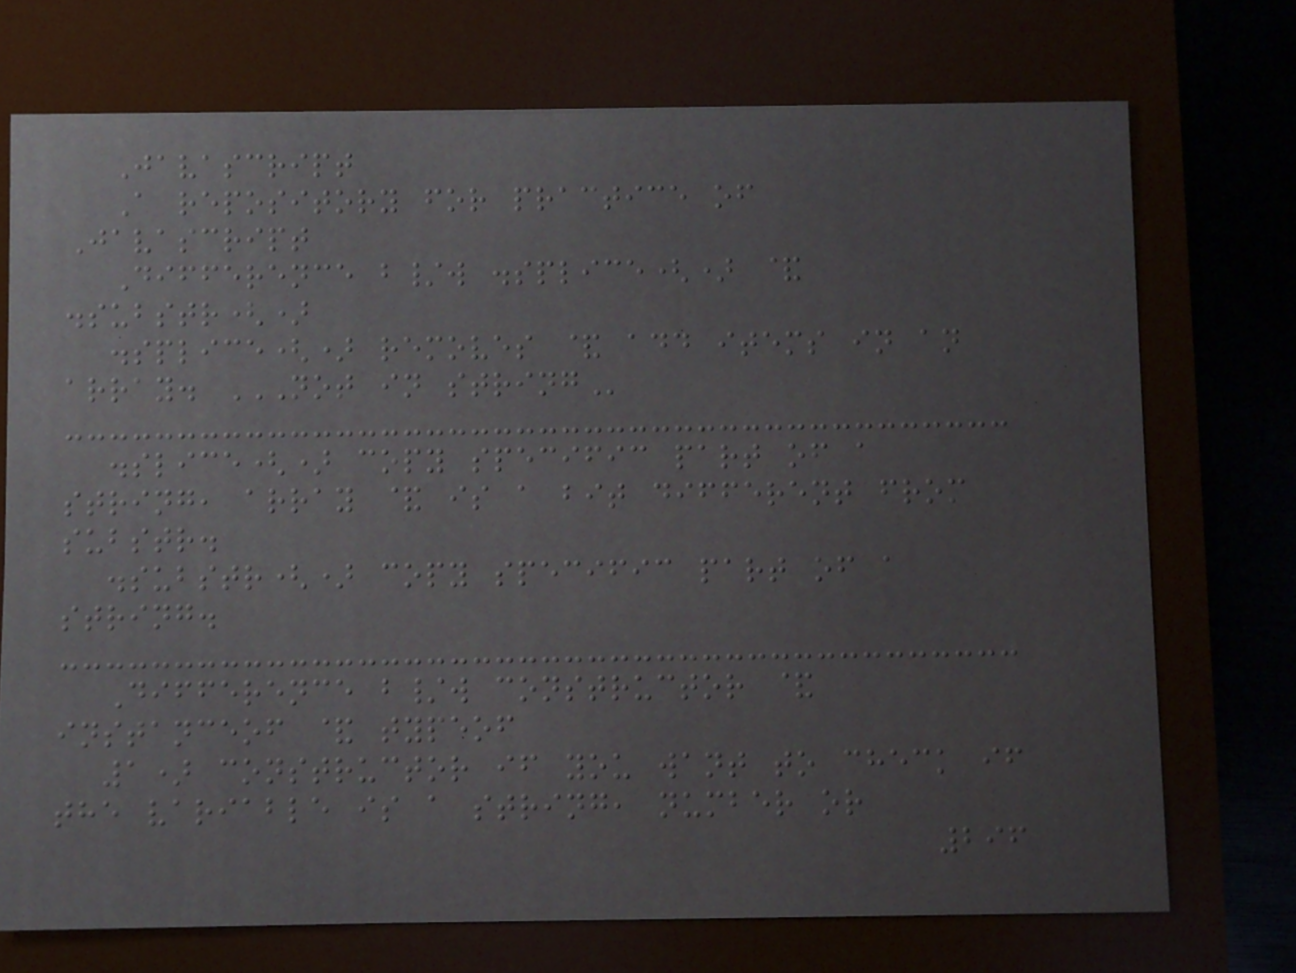Javascript
A repository for practice of
Javascript
Difference b/w .splice() &
.substr()
.splice() removes & add items in an
array. NOT IN STRING
.slice() copy specific part of a
string, array & is a bit different from
substr.
.substr() copy specific part of a
string.
Difference b/w constructor &
instanceof & typeof
1) constructor if you want to check if
the variable is a string, number or
296
